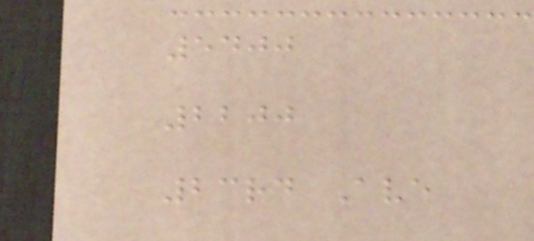5400
2200
23rd Ave
